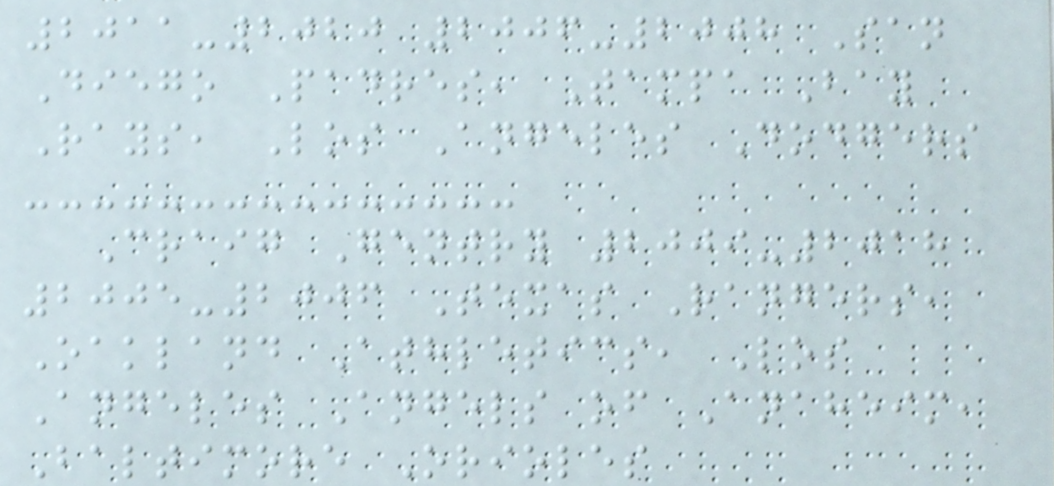2011-2020 2006-2008 San
Diego Padres, Tampa Bay
Rays, Los Angeles Dodgers
Craig Gentry 2009-2018
2005-2006 Texas Rangers,
Oakland Athletics, Los
Angeles Angels of Anaheim,
Baltimore Orioles
